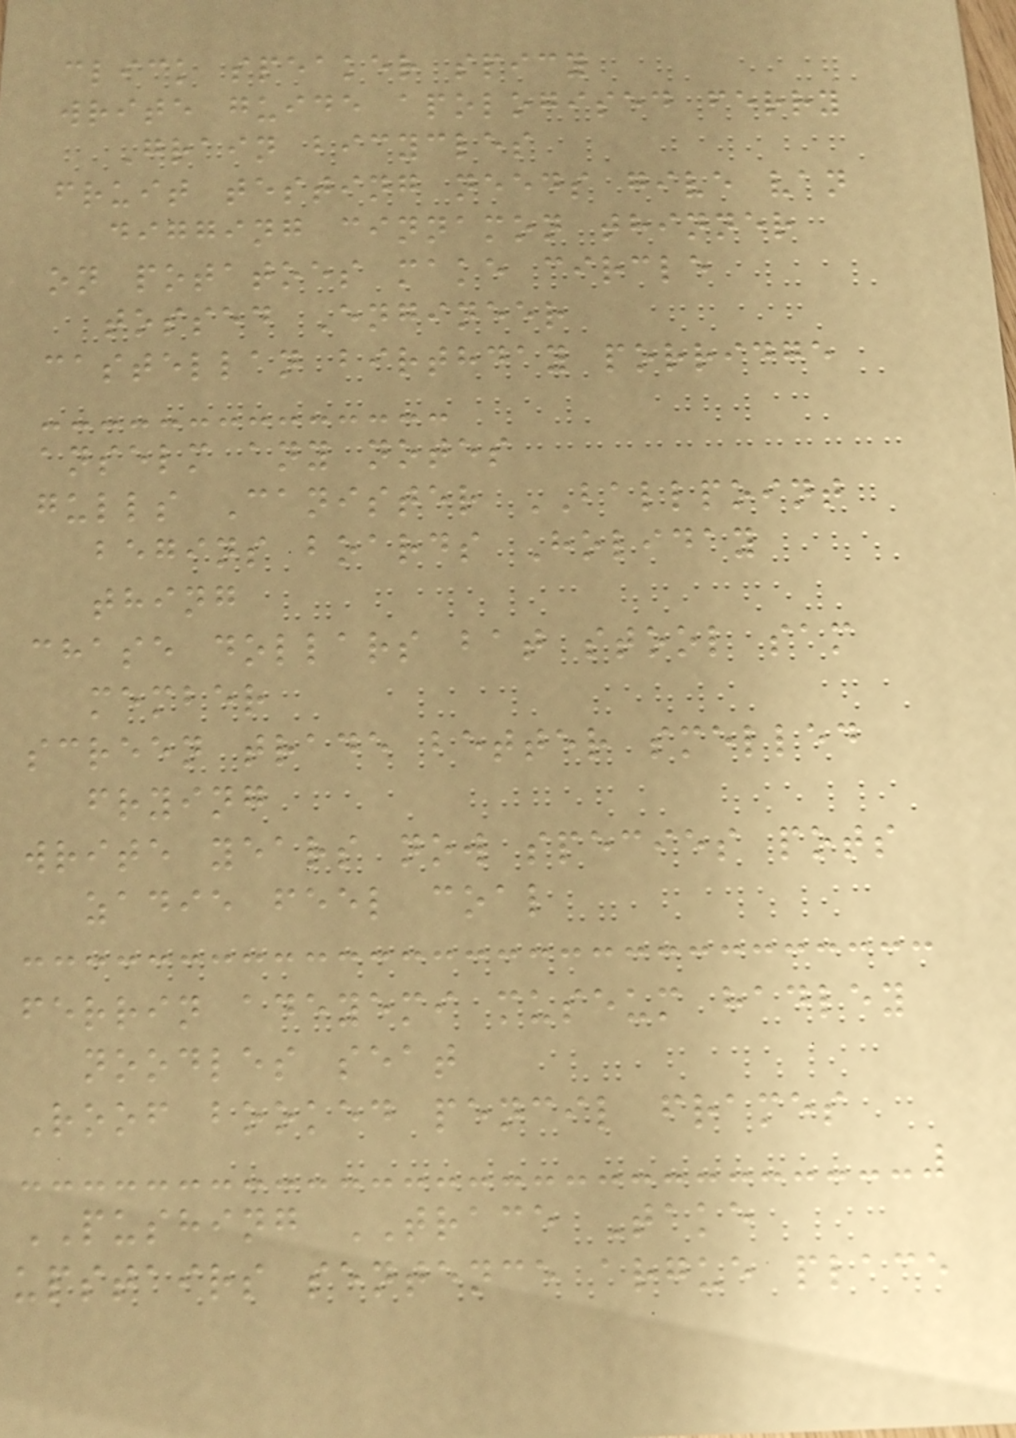click speaker spicy
write guide apologised ferry
Grain bicycles
fruit testing needs give van
digging cinnamon thinner
on potatoes make circle
tossed Engineer
castellan birthday porridge
anselm any notes
gulls Canister BALLPOINT
begins boards Holiday
thing
chase dollars bat stool sam
member
screen trade better smelled
frying
write years now species pots
zadie feel coal
ferrin adeyemi museum hadley
noodles seat
Roof booked pencil frames
PUSHING TRACE Take
upstairs sentence argue place
